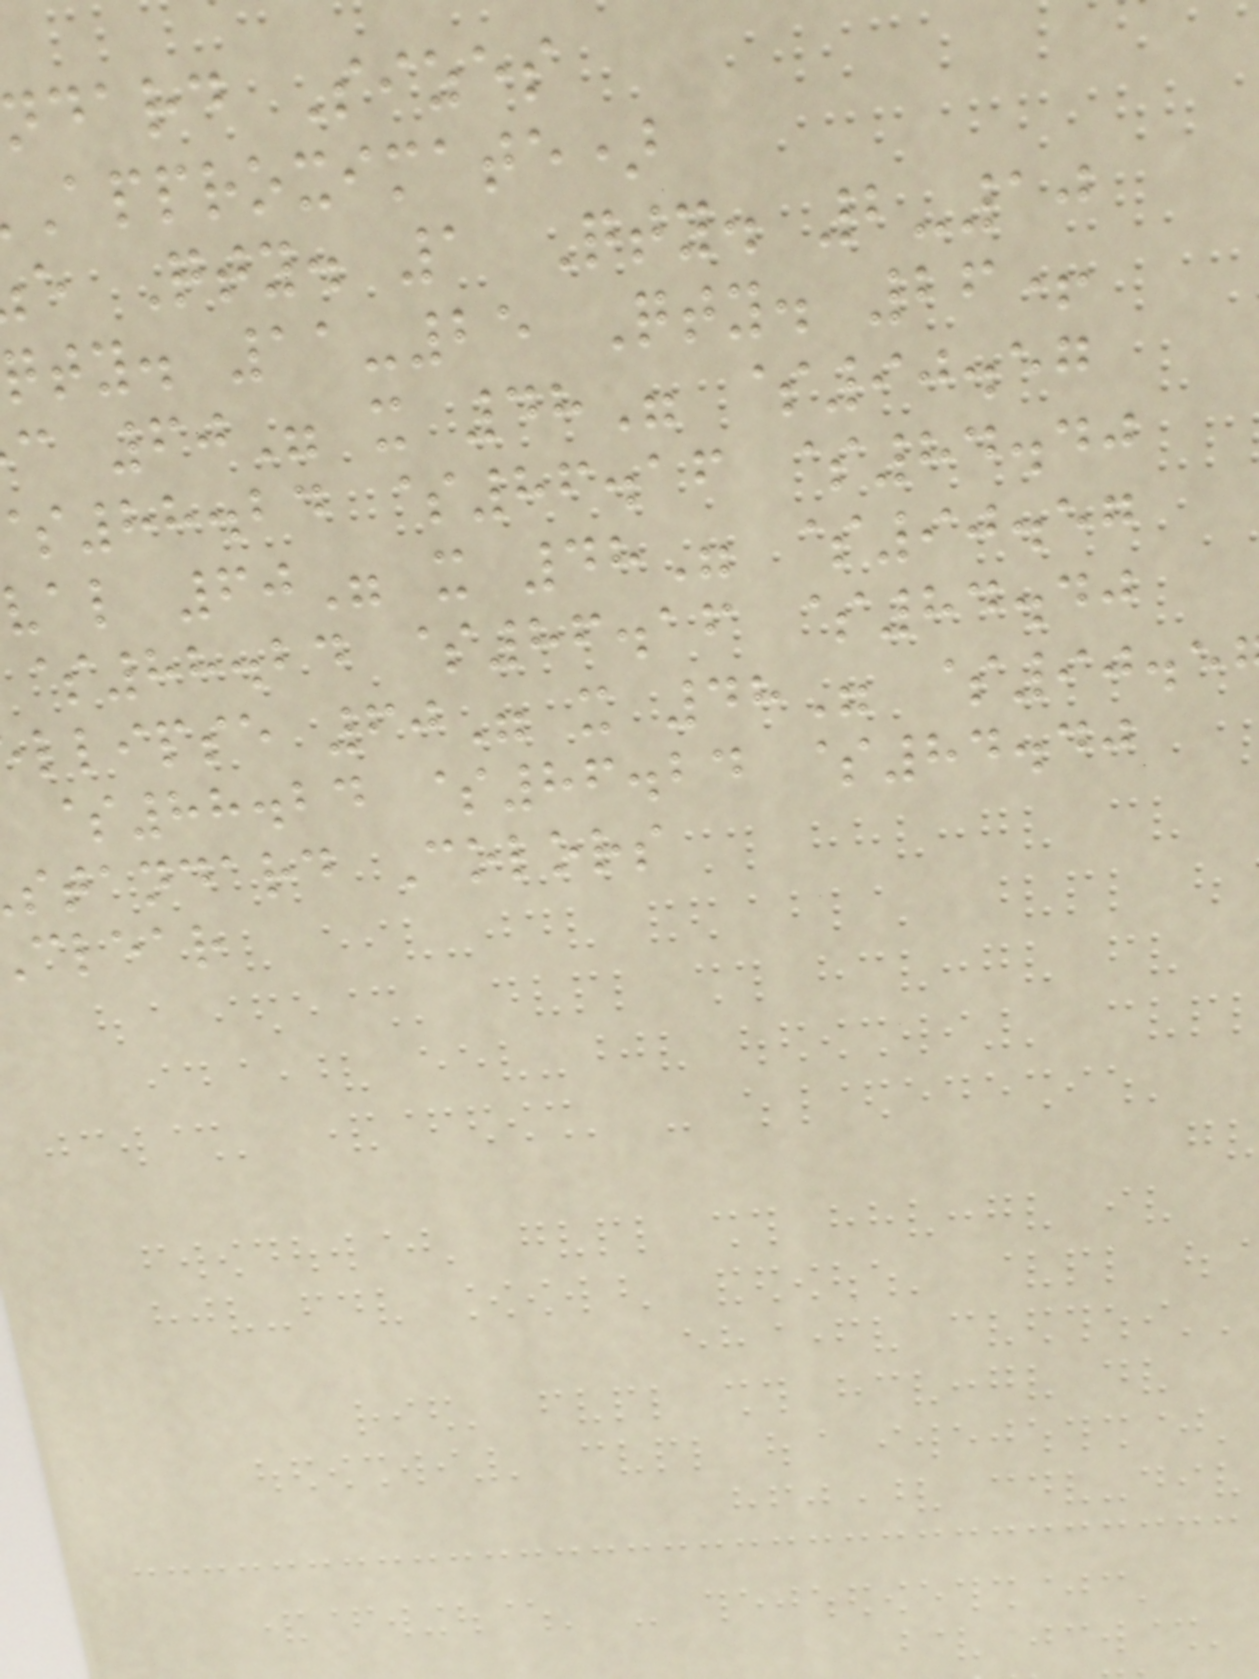dard Sizes
Approximate)
e Qty. 1 Qty. 2-10
qty. 11-25 Qty. 26+
c 60" x 48" $90.57
88.24 $86.16 $84.40
val 60" x 48" $90.57
$88.24 $86.16 $84.40
llipse 60" x 48" $90.5
$88.24 $86.24 $84.40
standard Colors
clear
